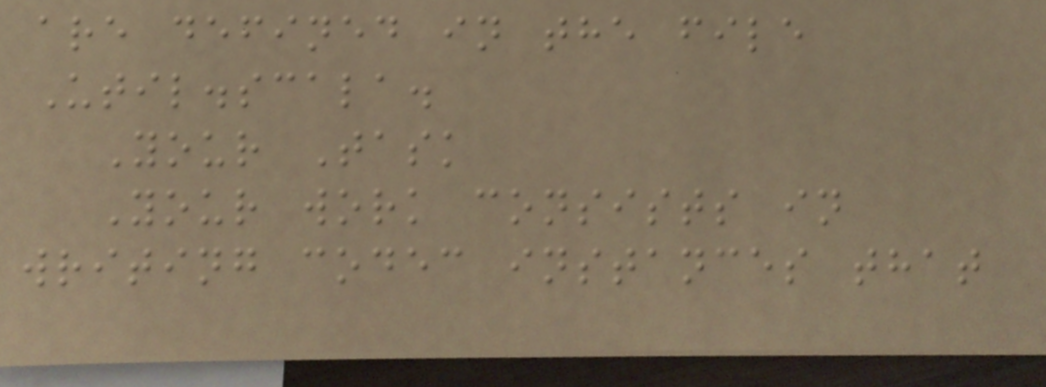are defined in the file
Util.scala.
Your Task
Your work consists in
writing codec instances that
